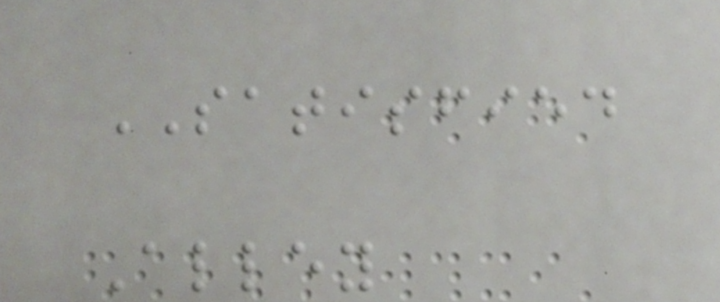SATISFIED
Alley
